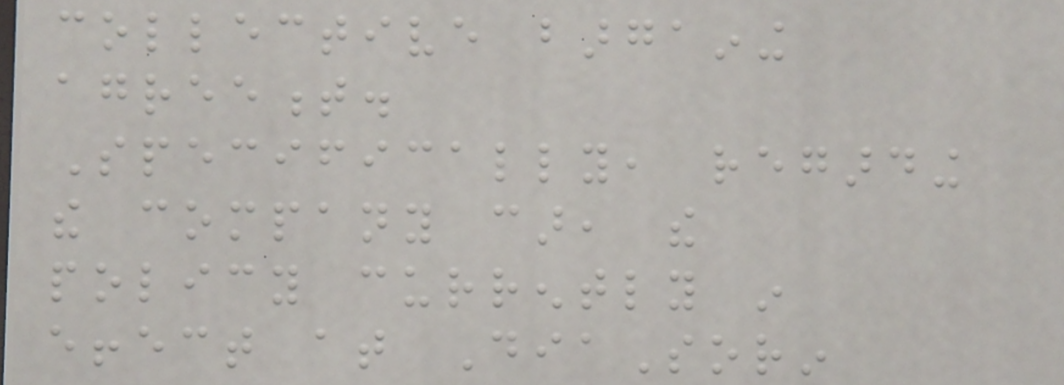collective bargaining
agreement.
Specifically, regarding
the company car, the
policy currently in
effect at DiaSorin
